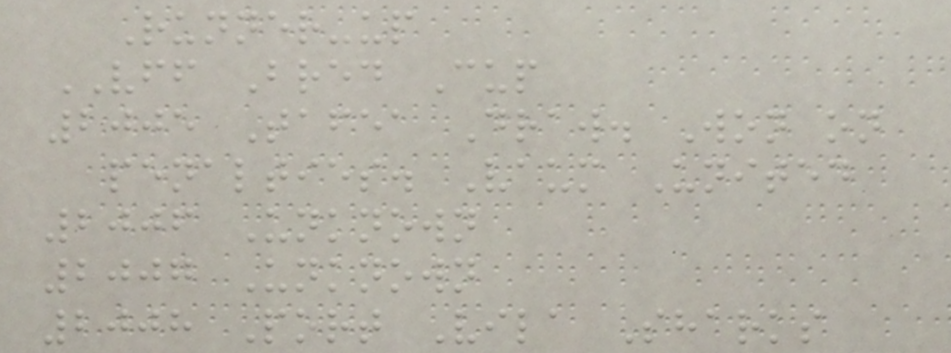Runner-up
VFF Bred Cup
2005 Tafea Draw. Won on
penalties. Vaum United
2006 Unknown
2007 Unknown
2008 Port Vila Sharks
